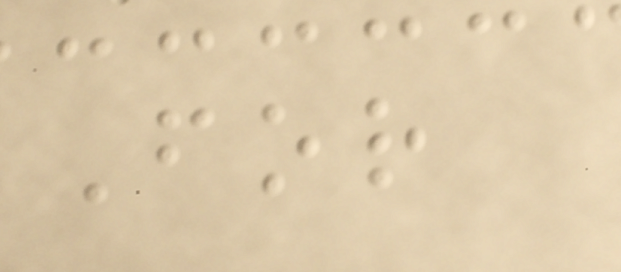For
